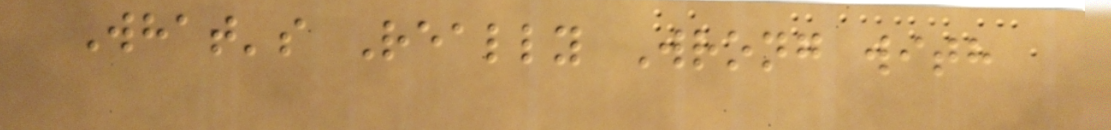What's Really Wrong with
